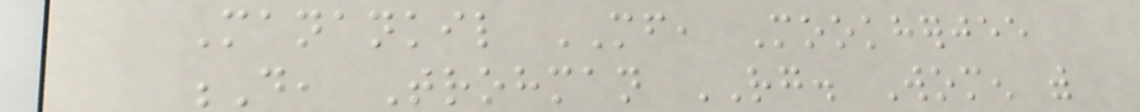Manankil MF, Mookherjee
D, Trohman RG. Women with
